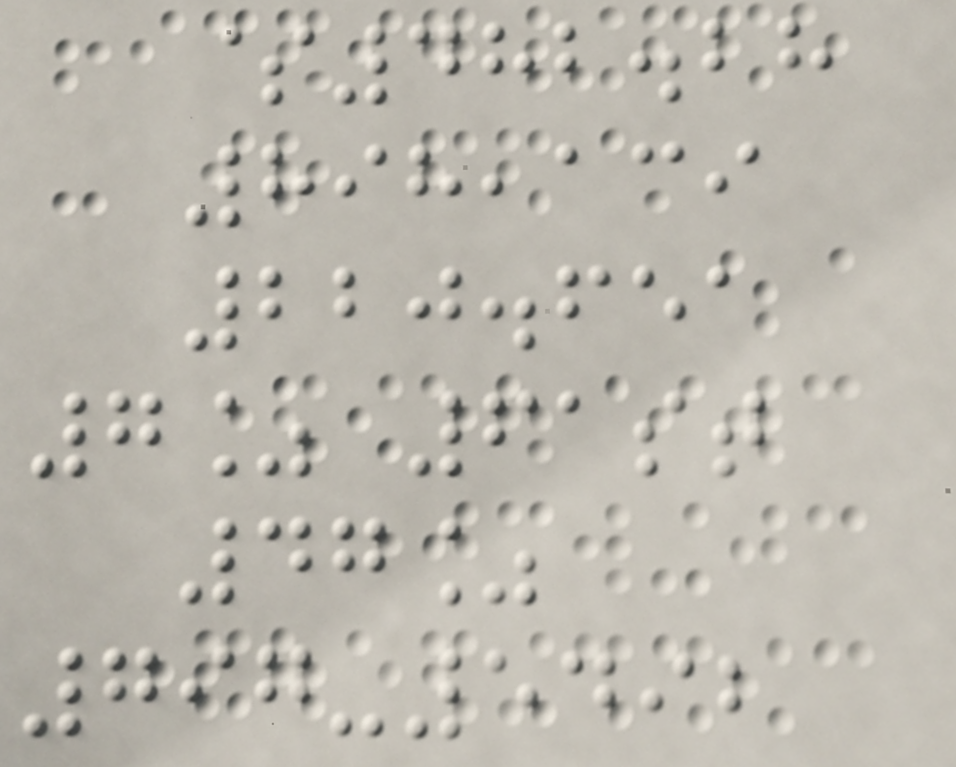$482.28
898,139
220.651
7% 61st
47%
797-5492
